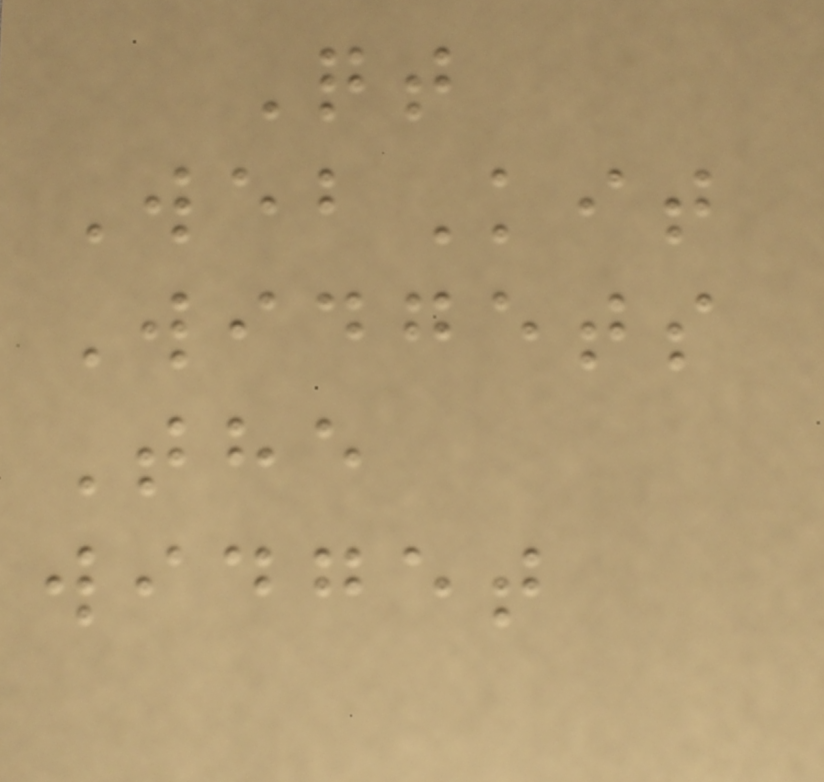Qt
WebKit
Widgets
The
widget
